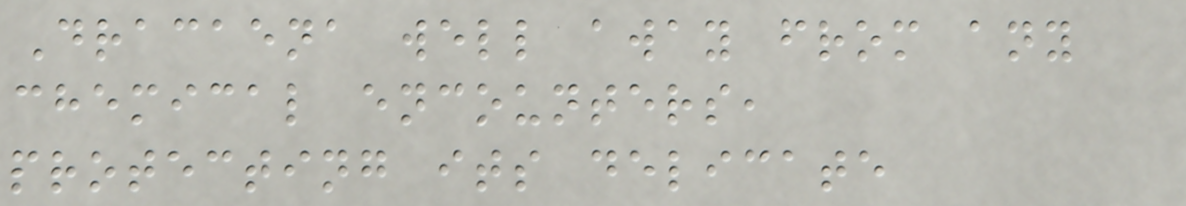Dracaena well away from any
chemical encounters,
protecting its delicate
